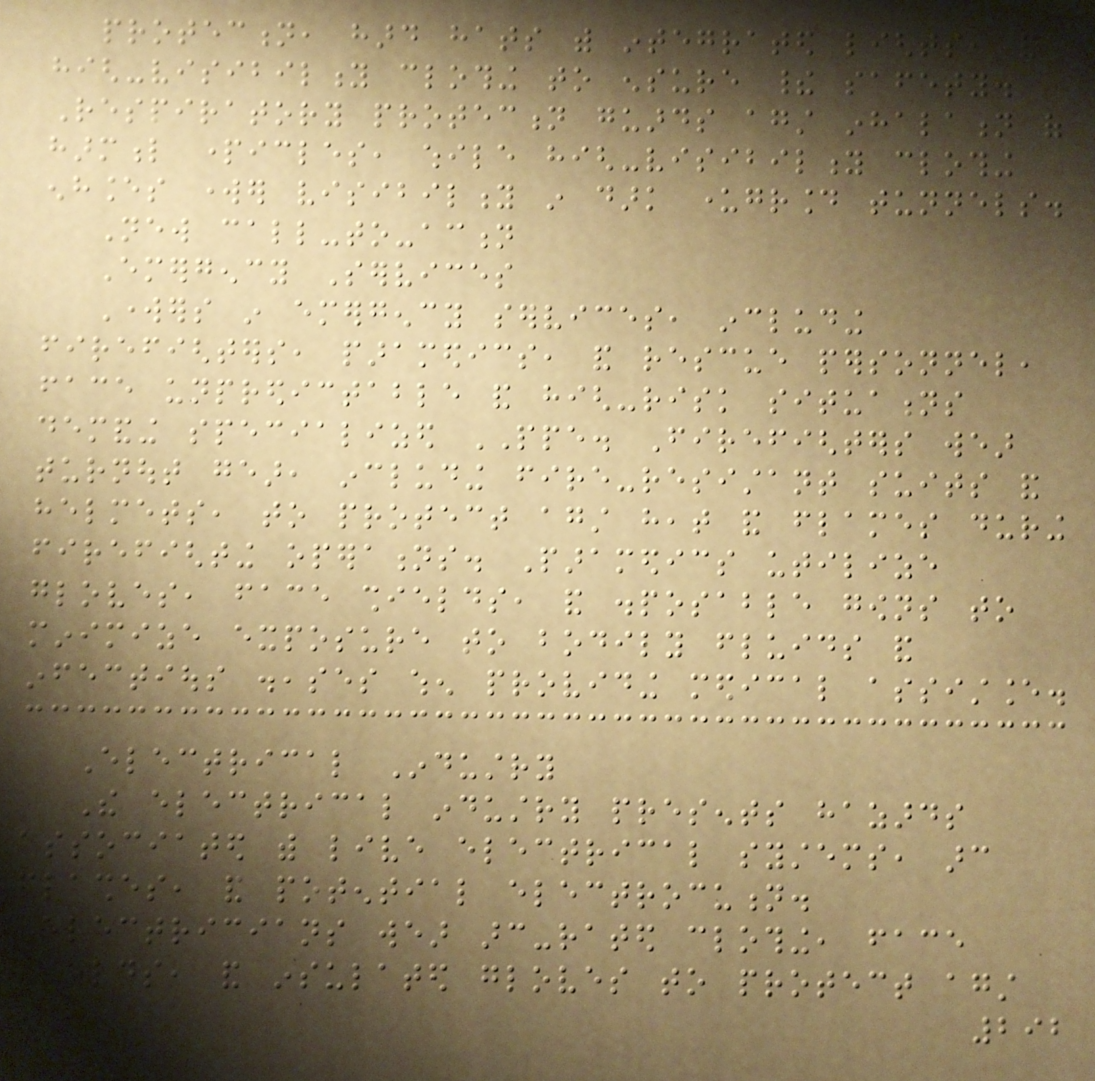protection, hard hats with integrated lights, and
high-visibility clothing to ensure their safety.
Respiratory protection guards against inhalation of
harmful particles, while high-visibility clothing
enhances worker visibility in dark underground tunnels.
New call-to-action
Emergency Services
Workers in emergency services, including
firefighters, paramedics, and rescue personnel,
face unpredictable and high-risk situations
demanding specialized PPE. Firefighters wear
turnout gear, including fire-resistant suits and
helmets, to protect against heat and flames during
firefighting operations. Paramedics utilize
gloves, face shields, and disposable gowns to
minimize exposure to bodily fluids and
infectious diseases when providing medical assistance.
Electrical Industry
The electrical industry presents hazards
associated with live electrical systems, arc
flashes, and potential electrocution.
Electricians wear arc-rated clothing, face
shields, and insulated gloves to protect against
292
